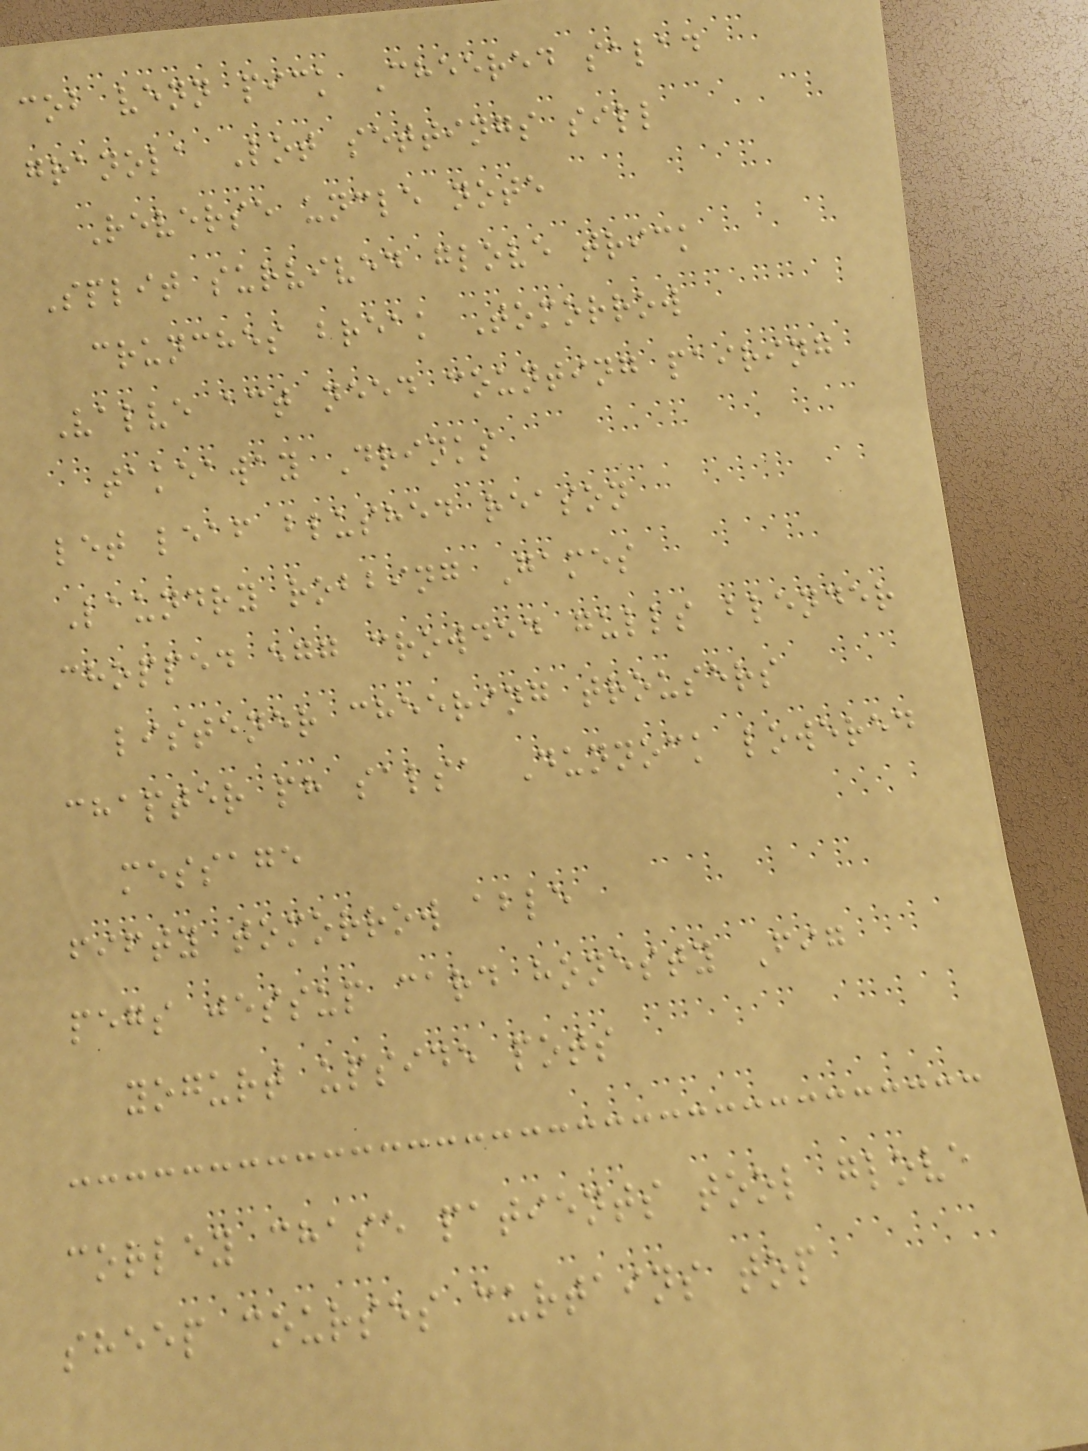cob venn pick Cheered salad
granola Lot settings sill
Reverse uncle note
Split survived glove trick
crunches break Tomorrow
Valve act need counting pairing
takeaway Drinks
let leaf blushed reason
Laundry robbing Games
chopped egg crowded gulls blender
listener cheering trousers
chapter ph salsa Dunnock lowered
message
fifty tomorrow able
pegs jessup card honesty Fig
yogurt upside pots
corley chase patients tool glove
sheep courses curtains top
